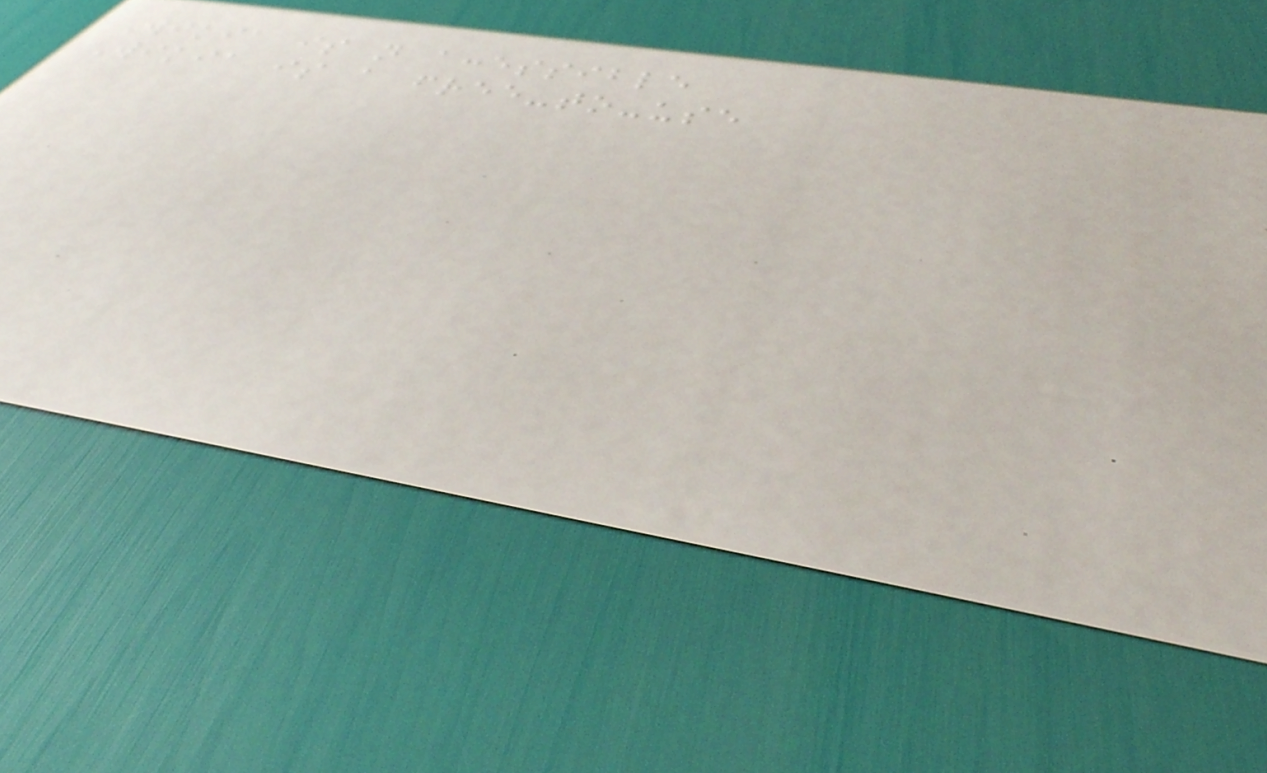Wikia is not accessible
Wikia is a free-to-use
